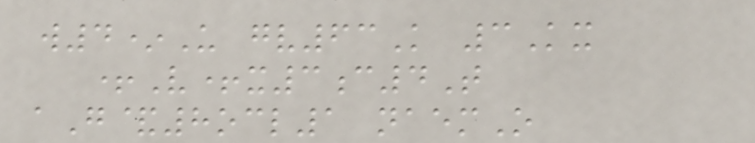w4*U gv63K 3Kx
+V+x3c4T
aG&8ocl1 naemO
